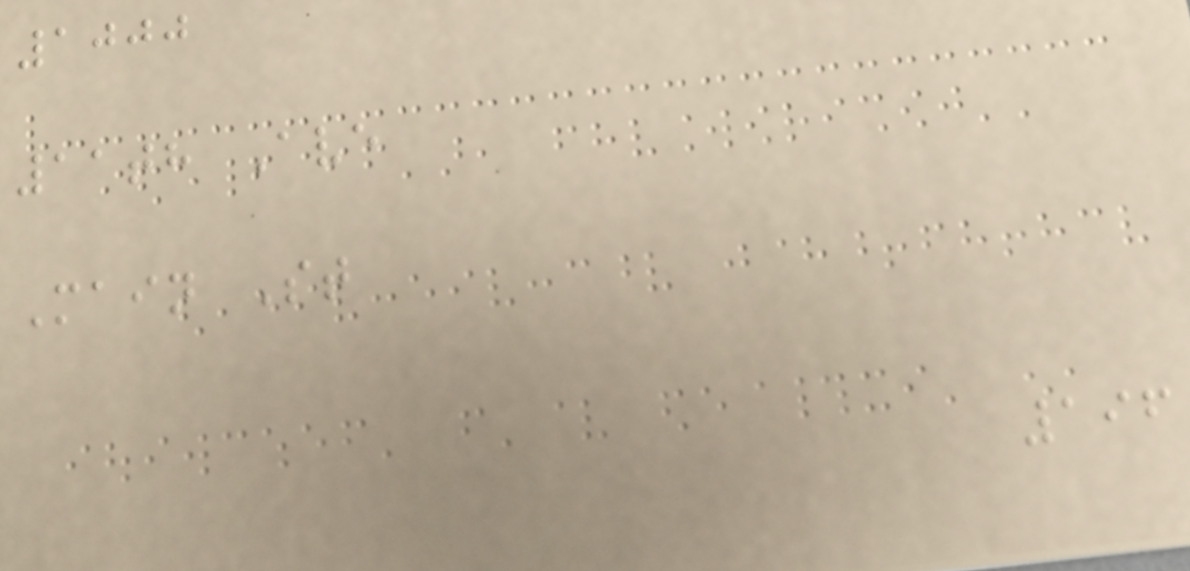1000
11th Ave
Main St
196
